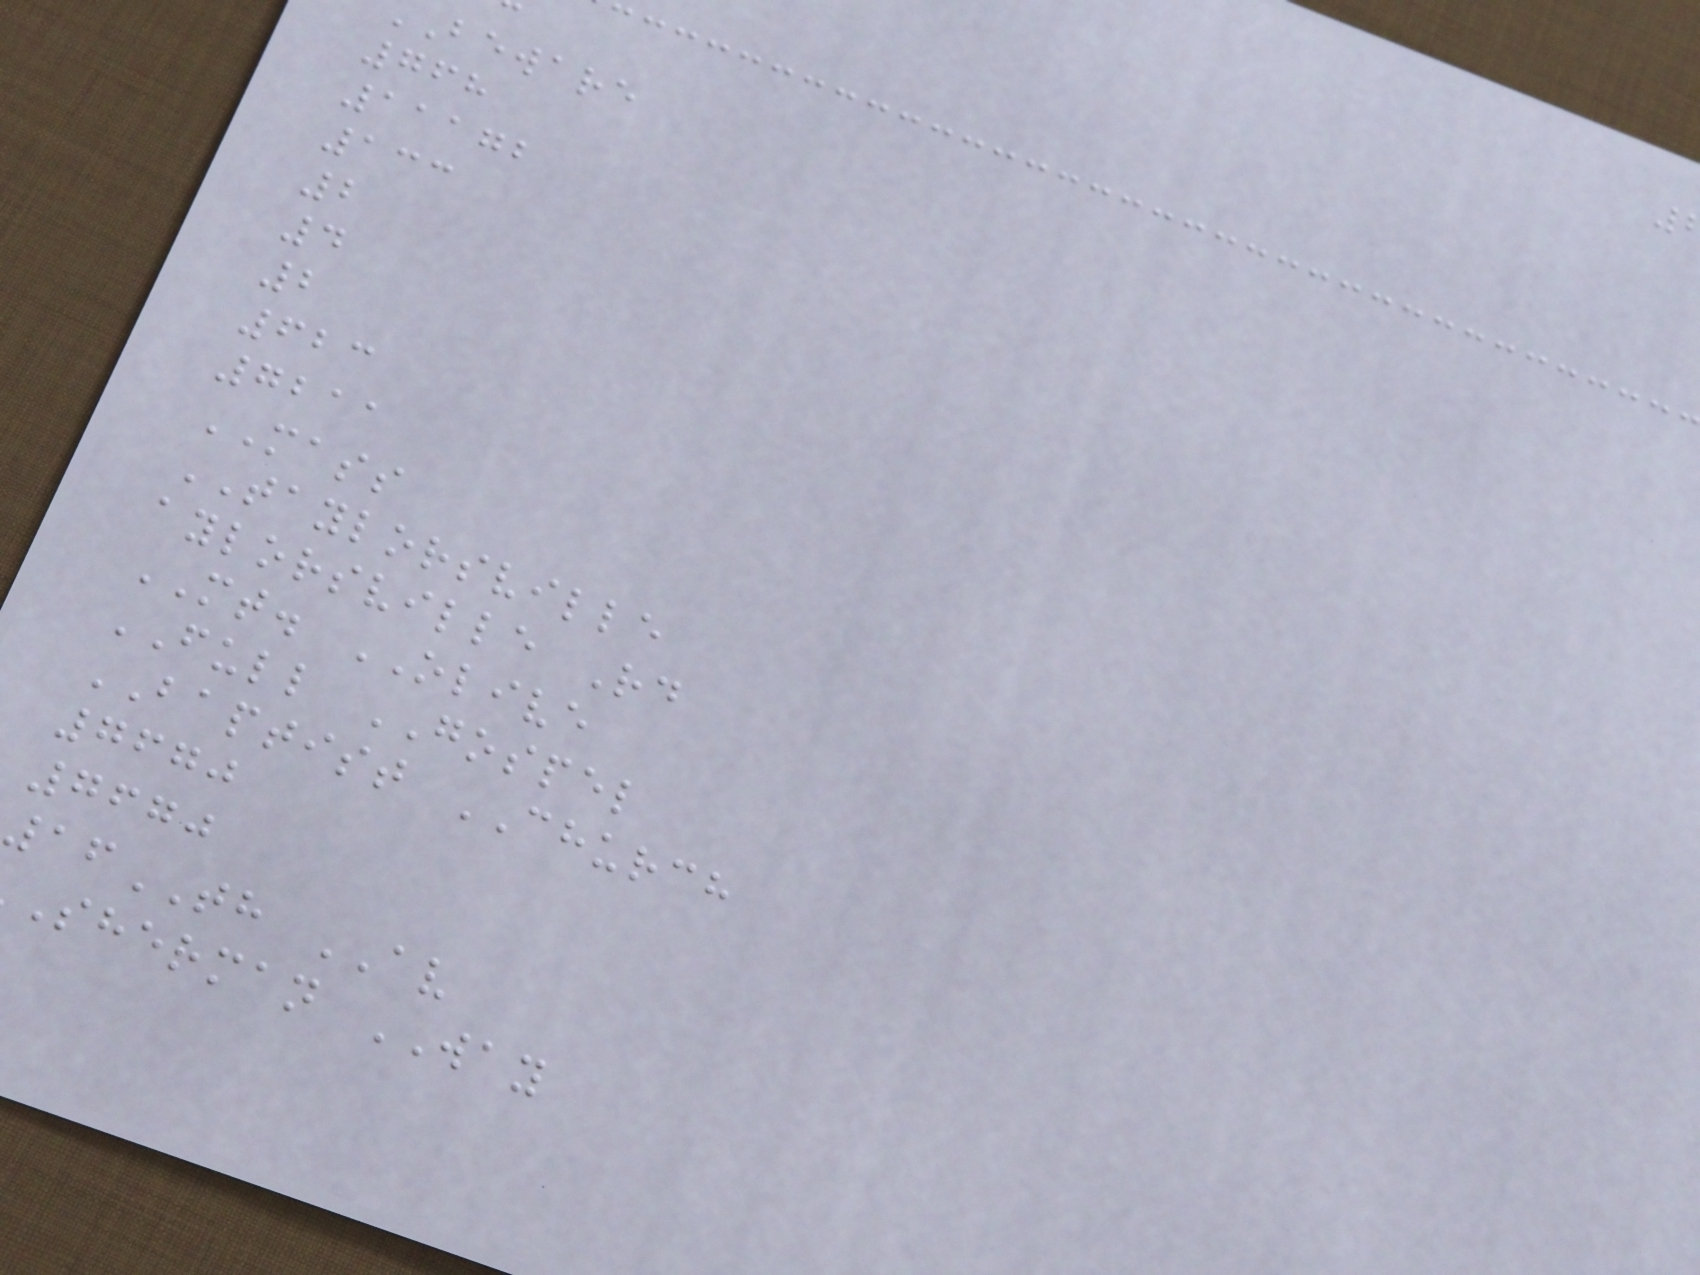beware
768
11172
133
2
4
2
623
7211
MASS
TAYLORSVILLE
aylorsville Rd
MT. OLIVE
FULL GOSPEL
BAPTIST CHURCH
7670
7670
16TH AV
sherman WAY
